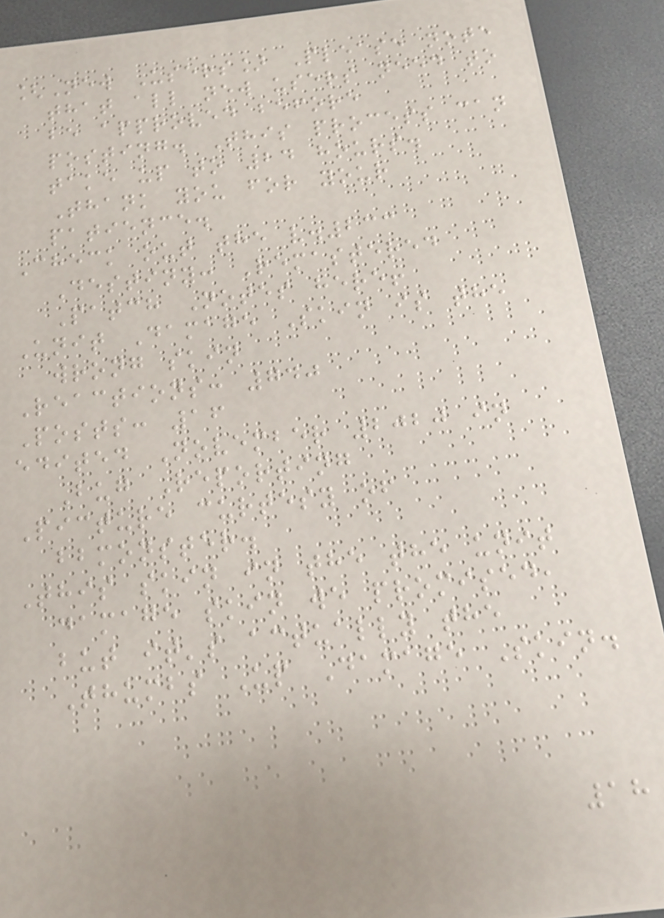[New Users] Please note
that all new users need to
be approved before
posting. This process can
take up to 24 hours.
Thank you for your
patience.
Check out the v.233
Destiny: Remastered
Patch Notes here!
Unit Damage Skin is the
wrong skin
Reactions: 740
Posts: 16
edited November 2020 in
Bug Reporting
Picture curtesy of
bbmonster.
This skin in the the unit
damage skin we promised,
but it's actually the
Thumbs Up Damage Skin.
18
